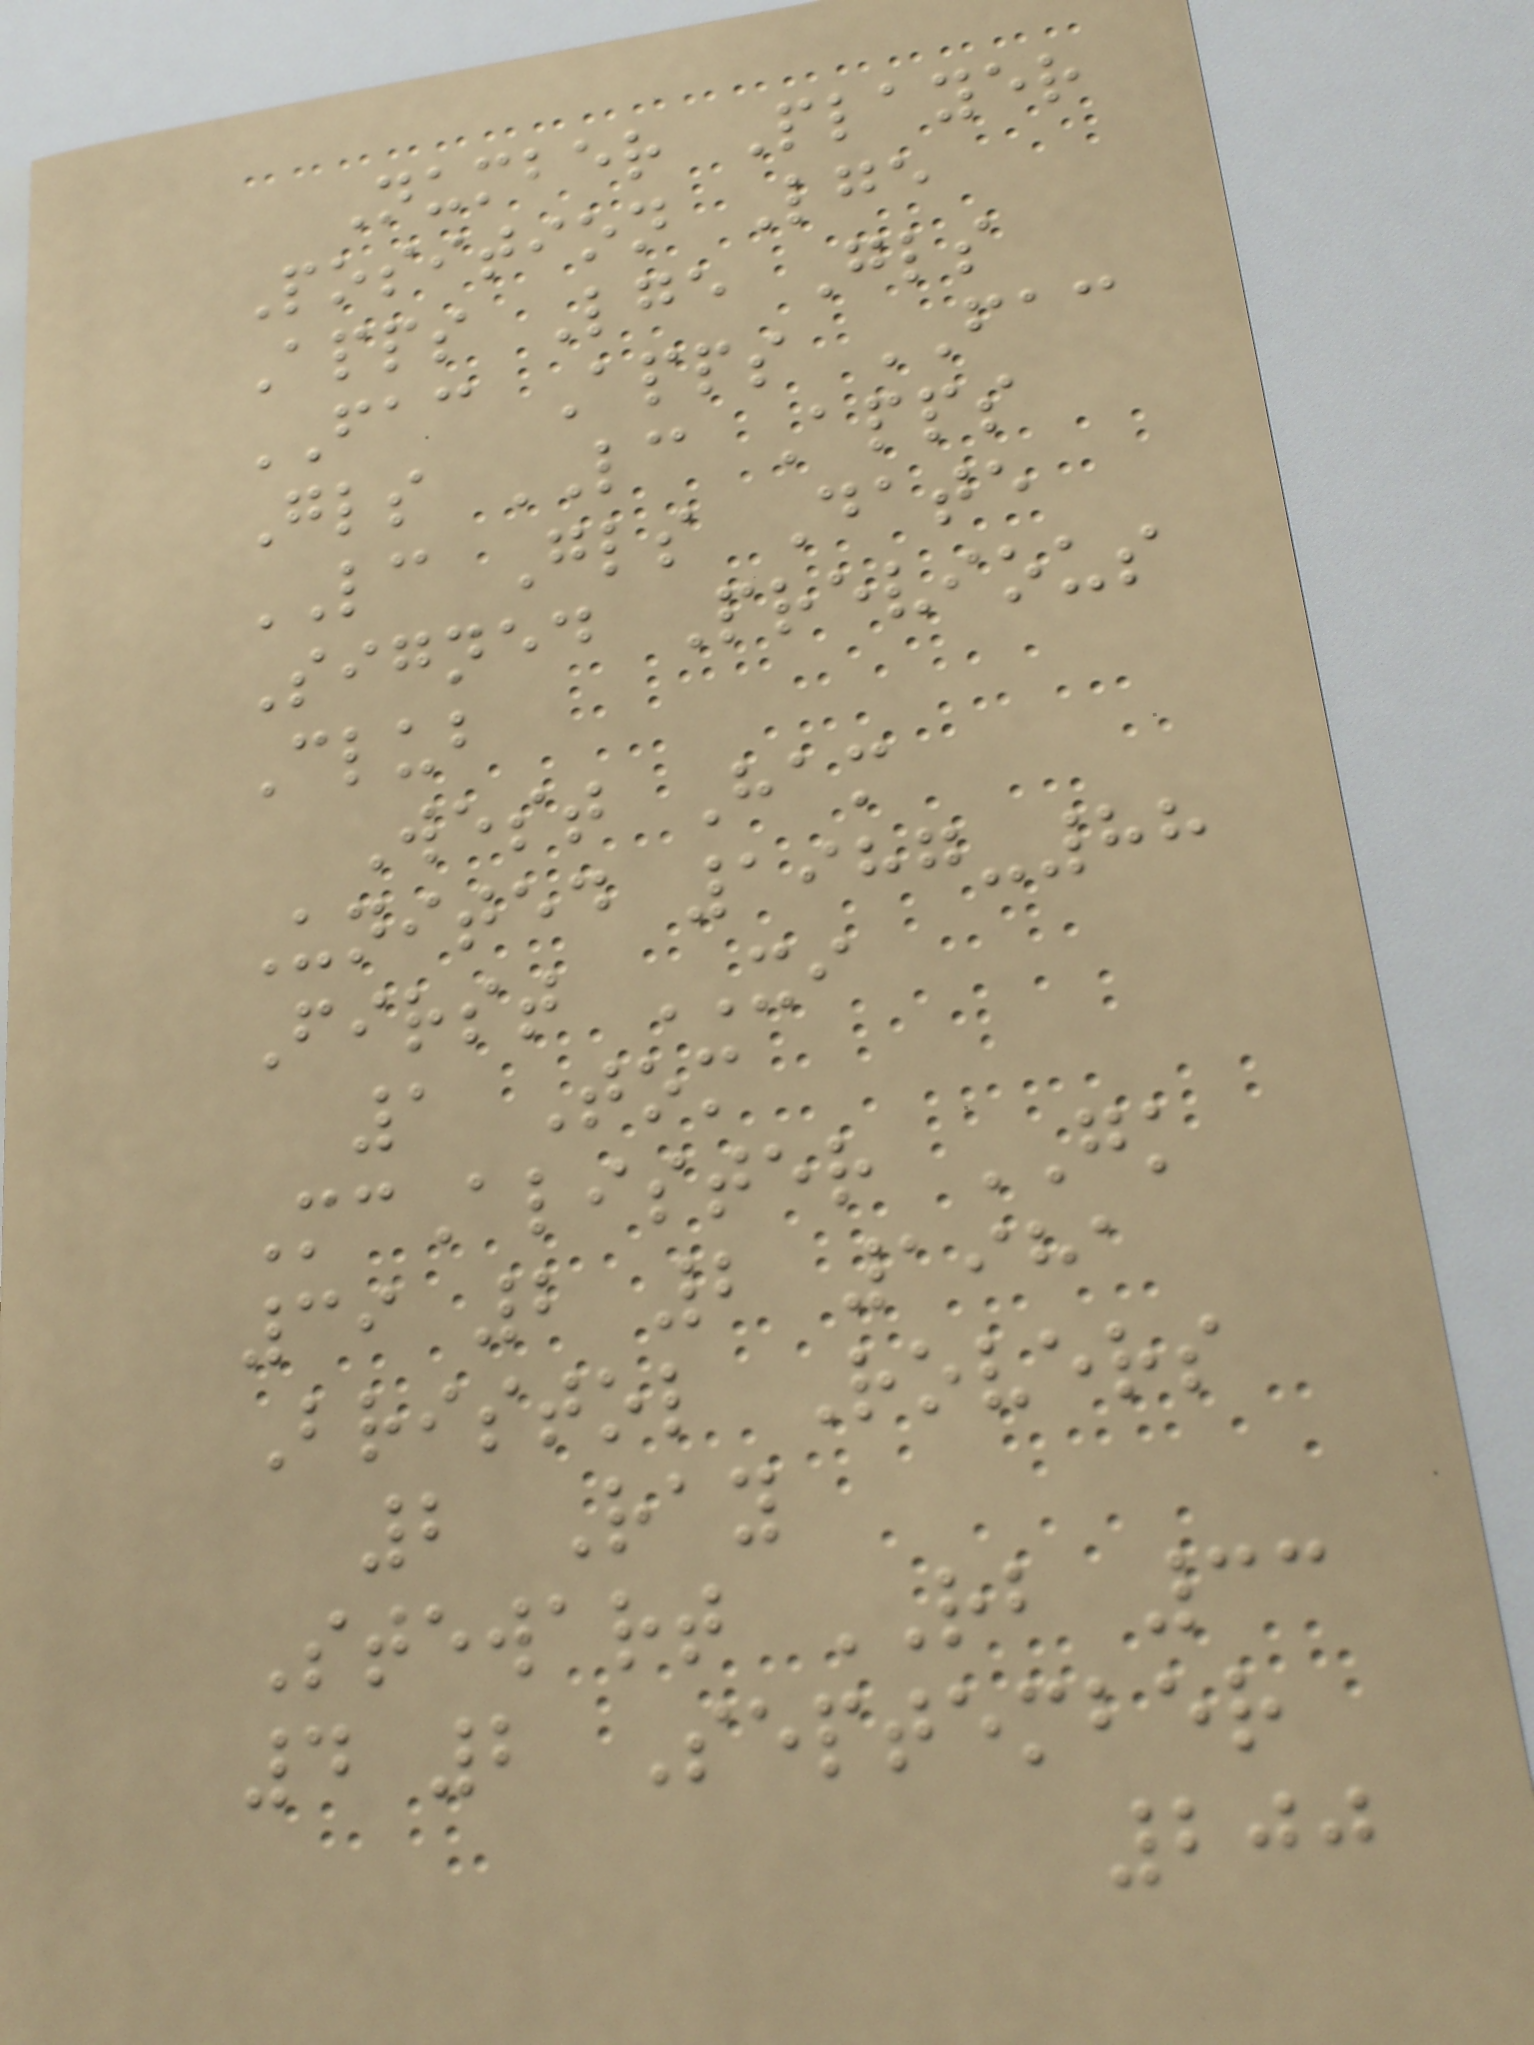Number Player
Position Lge
Apps Lge Gls
FAC Apps FAC
Gls LC Apps
LC Gls Date
Signed Previous
Club
West Ham
United 1987-88
First XI
1 Tom
McAlister GK
39 2 2 1981
Bristol Rovers
2 Ray
Stewart RB 33
4 2 September
200
